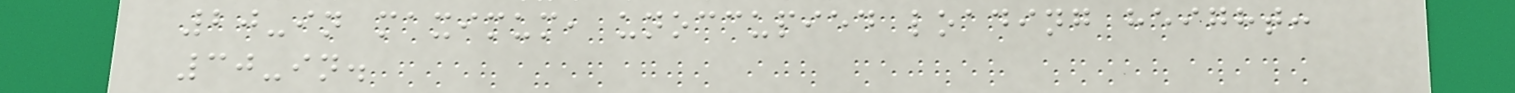20-in maximum, unoccupied loading height:
30-in.
